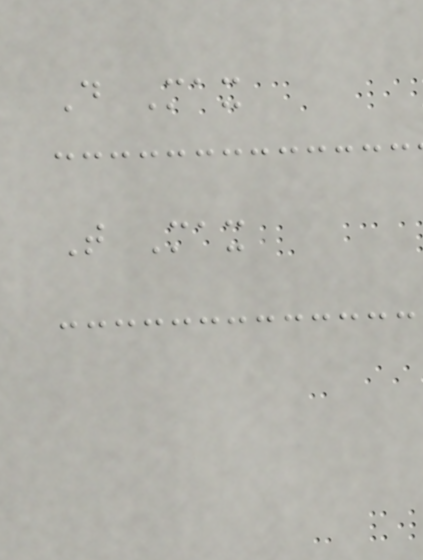D Max
T Max
